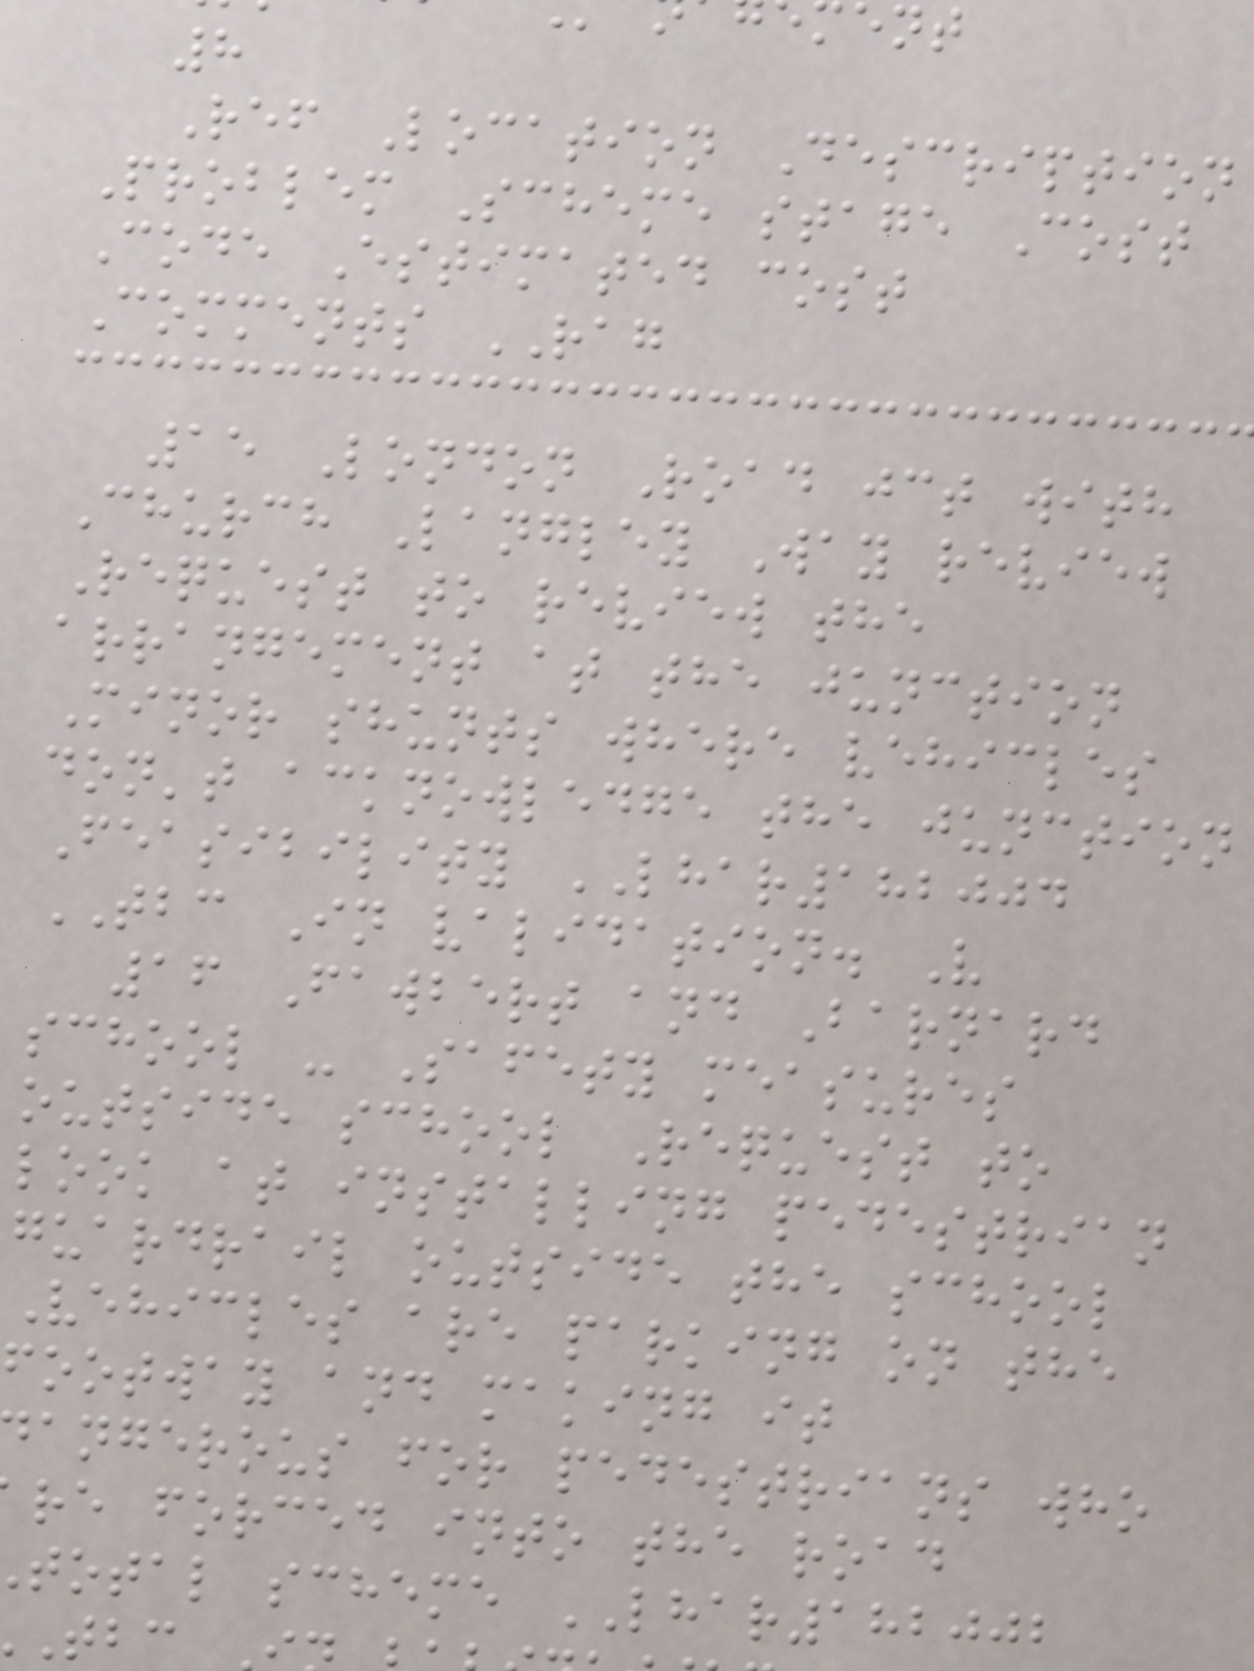8
Ref Location Description
Problem Scheme stage Cost
Code Estimated cost
Comments RAG
15 London Road jct with
Church Langley Way review
Request to review the
arrangement at the junction
Minor shunts where vehicles
don't acknowledge the junction
Feasibility LHAR182004
TBC In validation. V
16 Fawbert and Barnard
school - Safety measures
outside school Request to
look at installing pedestrian
guardrail outside the school
Vehicles are parking on the
footway and making it
angerous for pedestrians who
re forced into the road
total scheme LHAR182002
